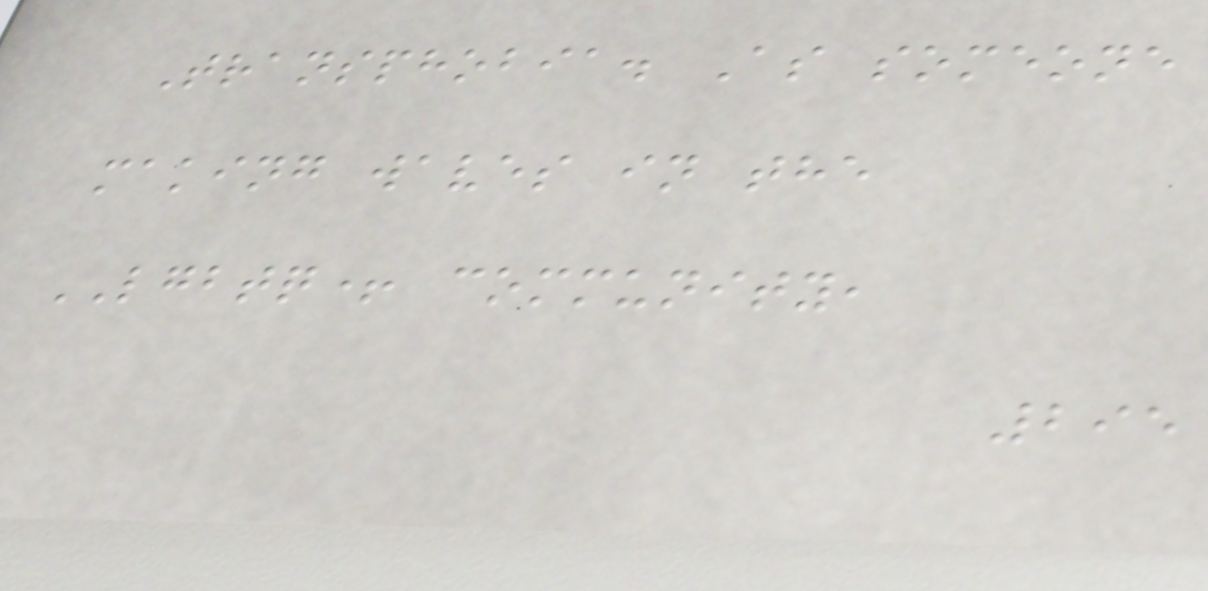Transphobia. As someone
making waves in the
LGBTQ+ community,
295
